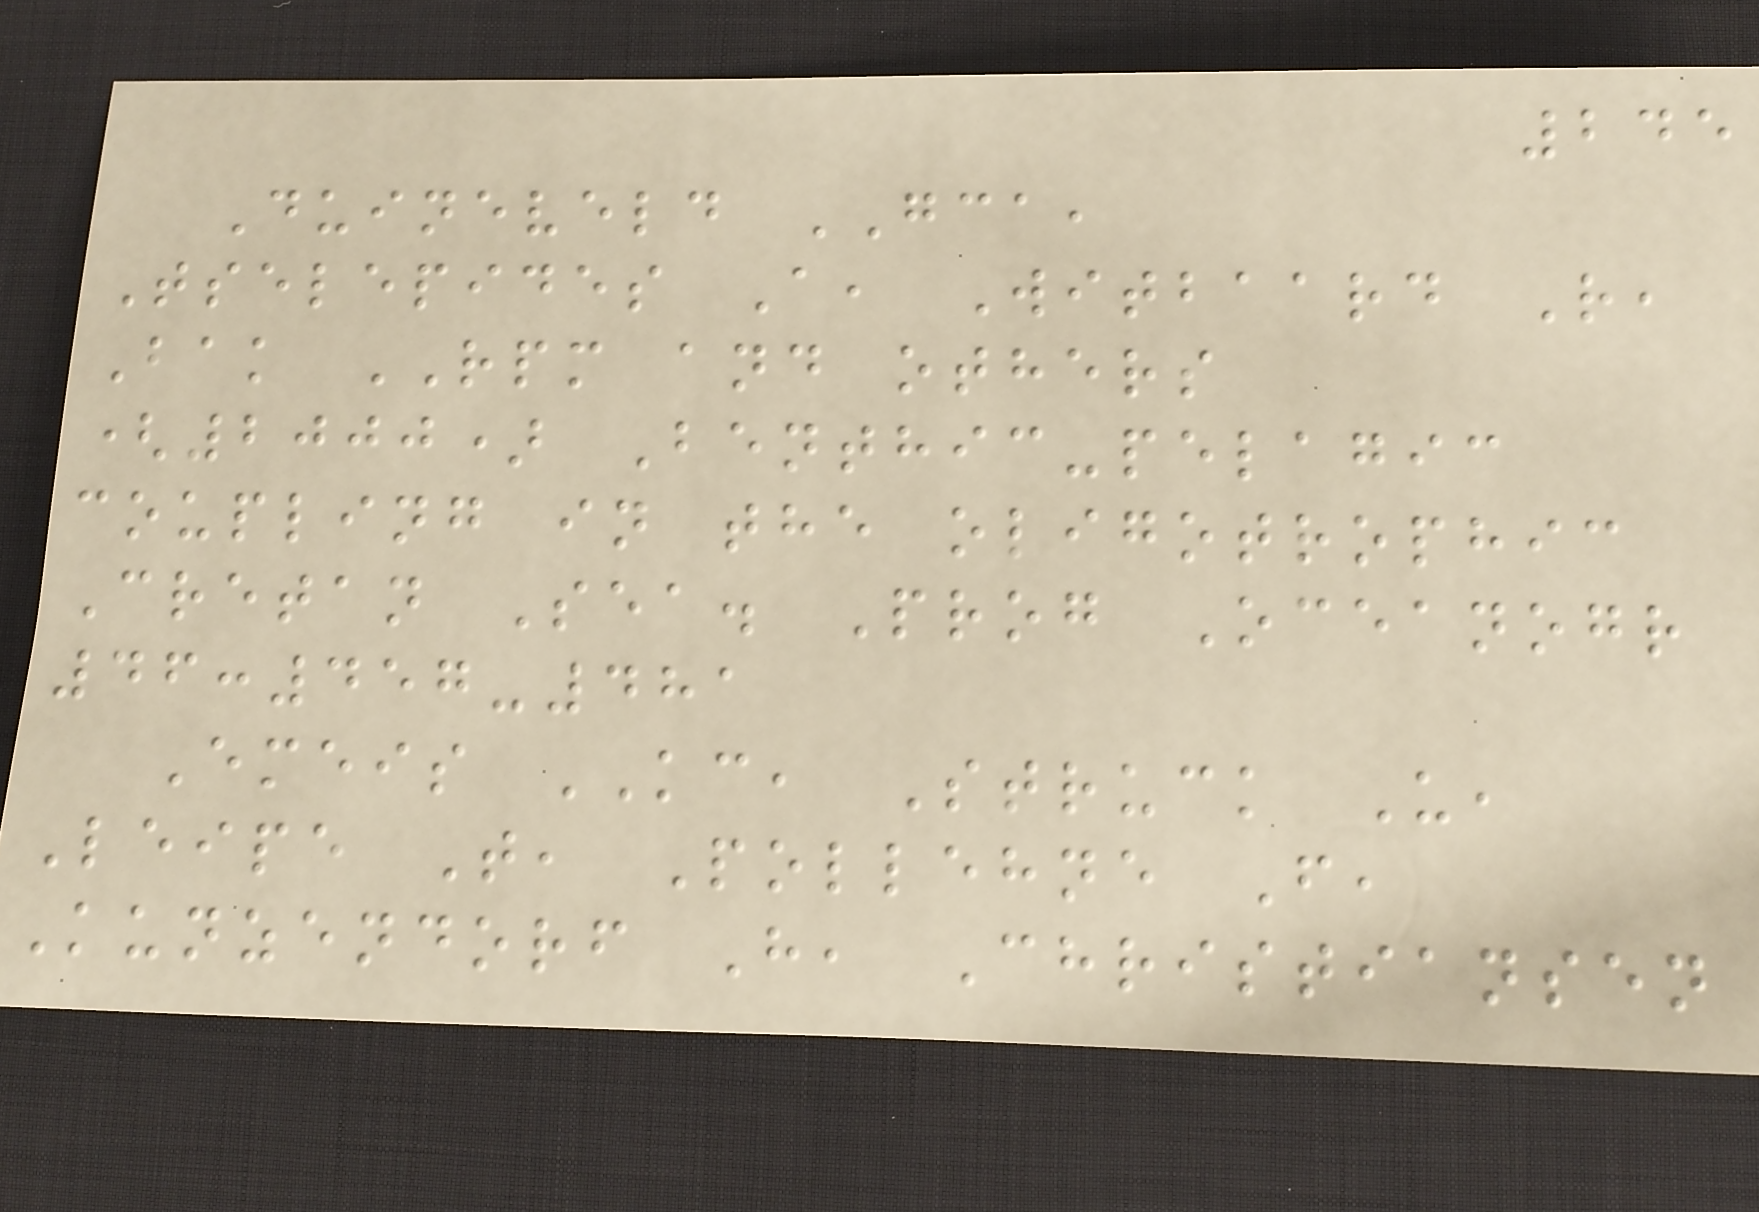245
Duineveld GCA,
Tselepides A, Witbaard R,
Bak RPM and others
(2000) Benthic-pelagic
coupling in the oligotrophic
Cretan Sea. Prog Oceanogr
46:457-481
Emeis KC, Struck U,
Leipe T, Pollehne F,
Kunzendorf H, Christiansen
